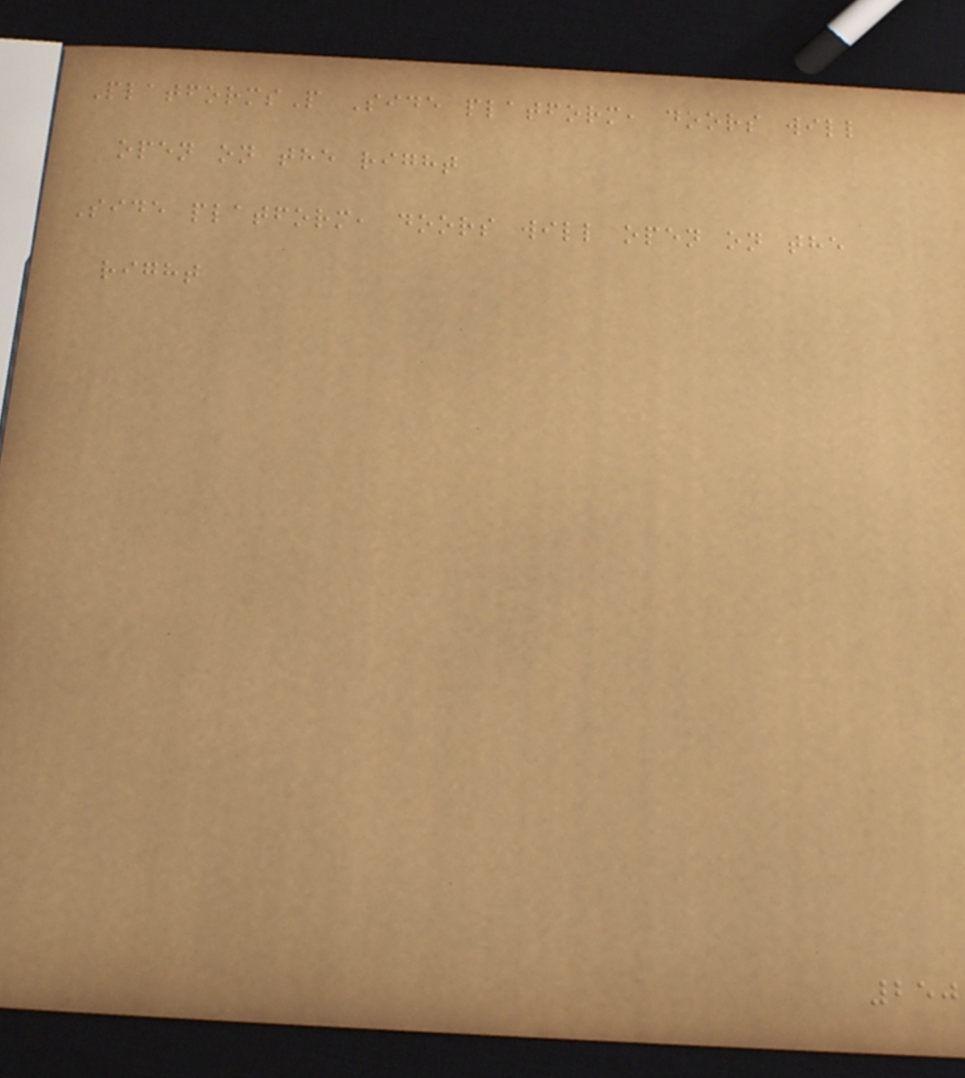PlatformsP Side platform, doors will
open on the right
Side platform, doors will open on the
right
250
